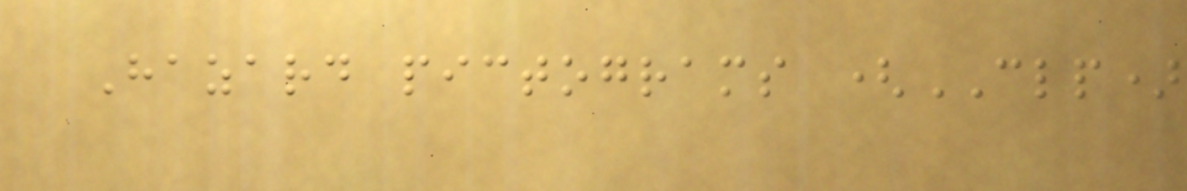Hazard pictograms (CLP)
